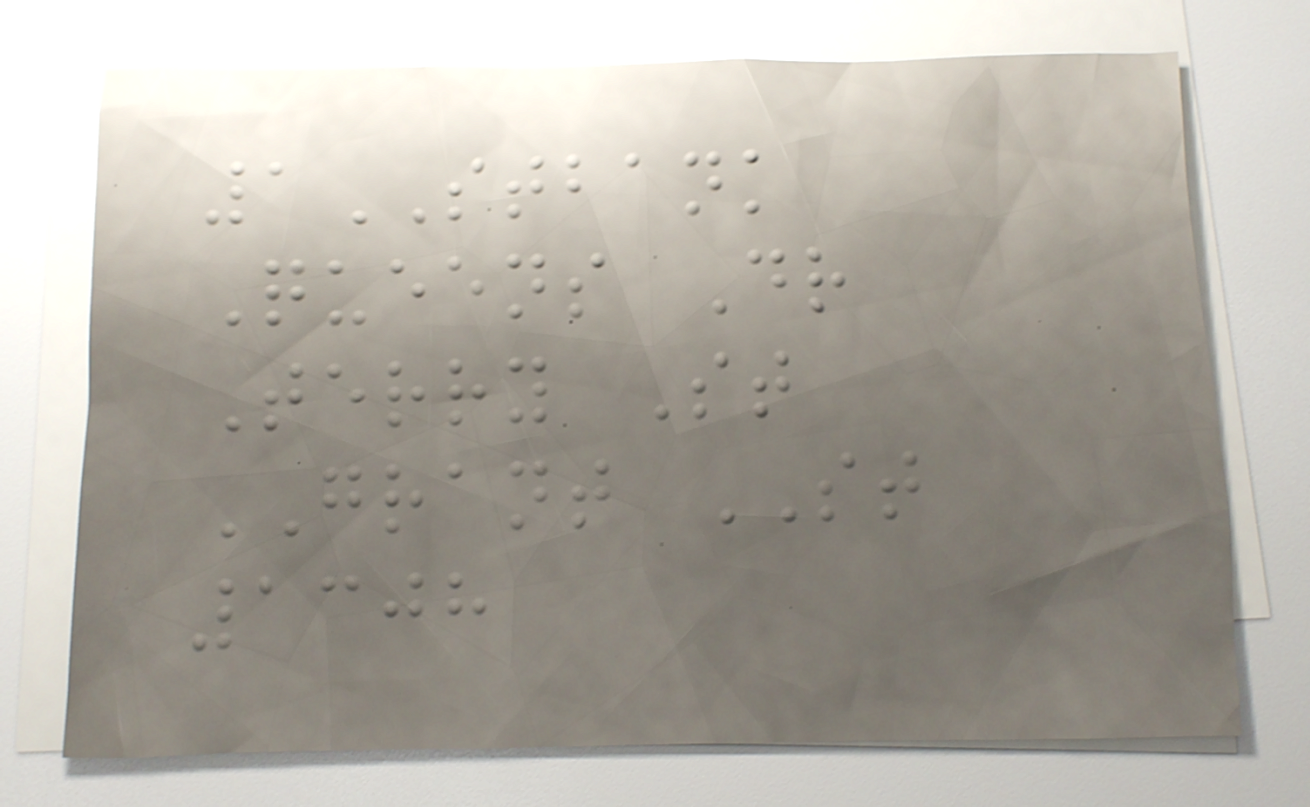1STBANK
Queens Dr
Terry St
GRANT ST
1308
